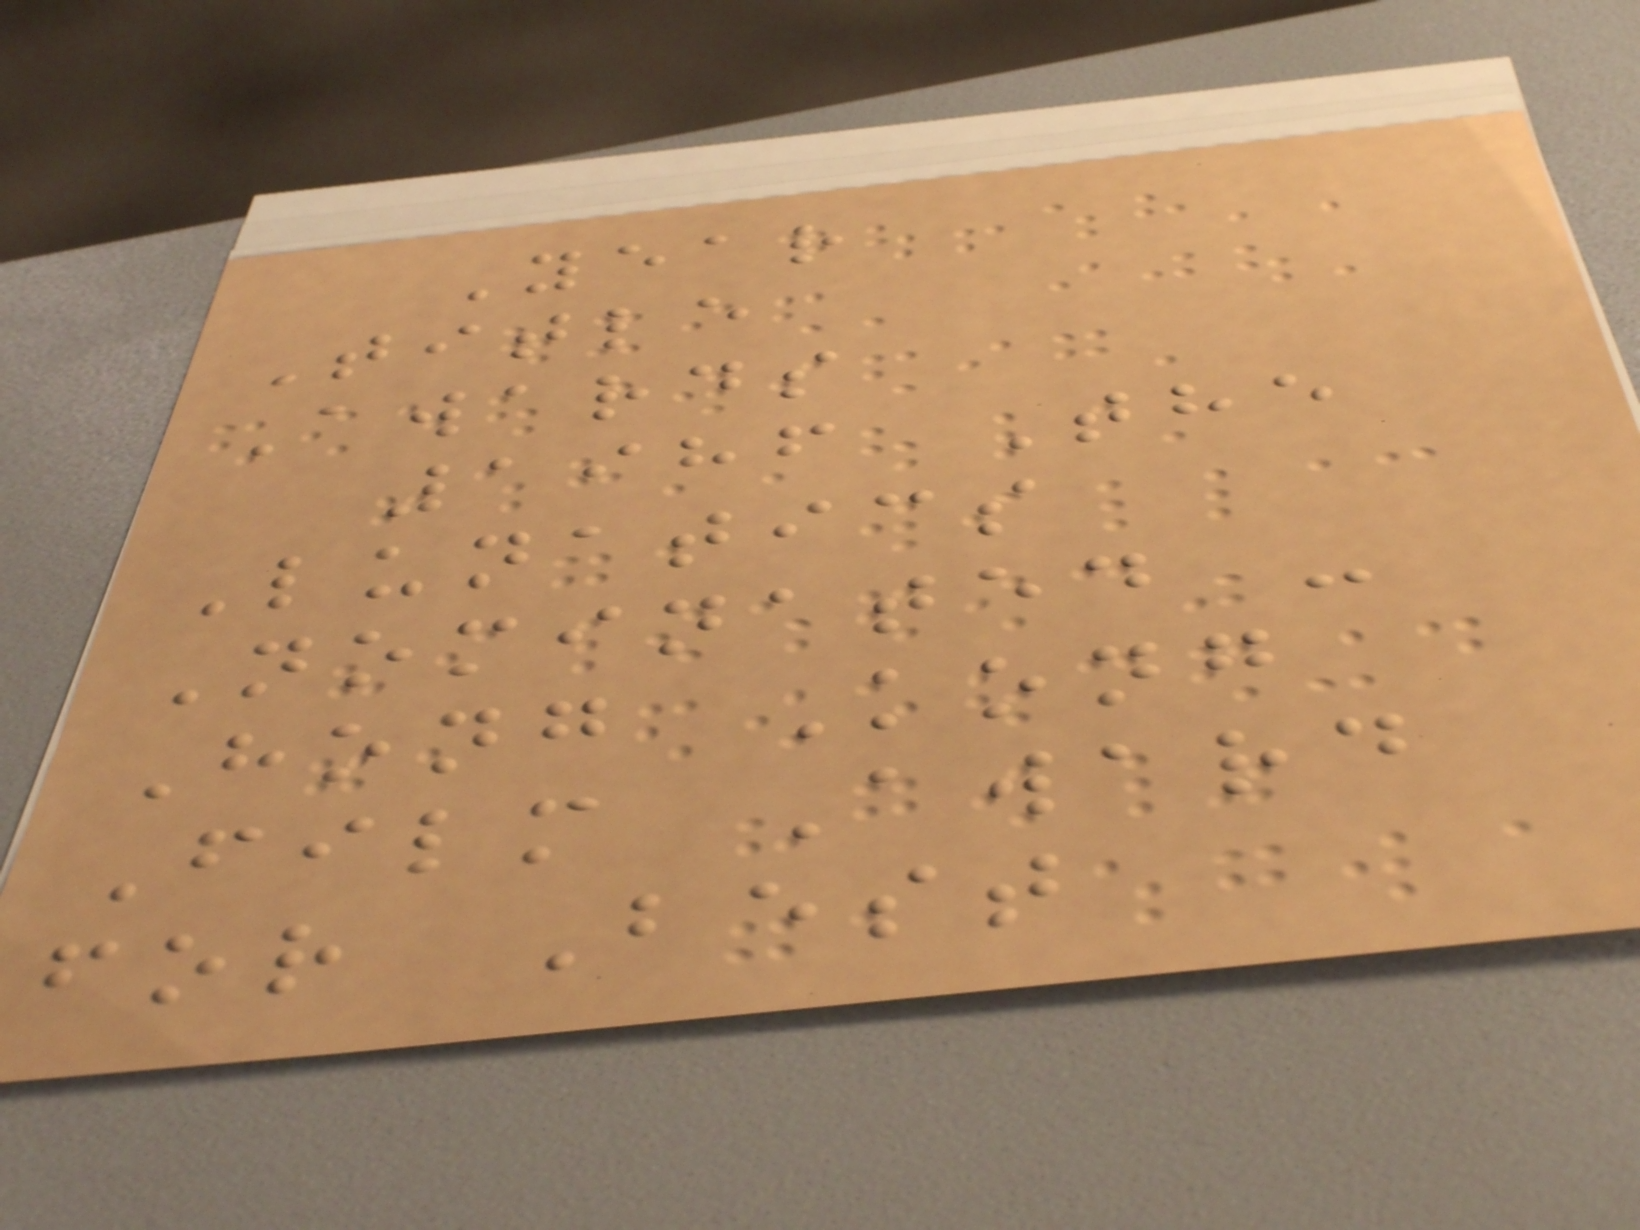Year
Title
Awards
1986 The
Lunatics
Nominated -
Hong Kong
Film Award
for Best
